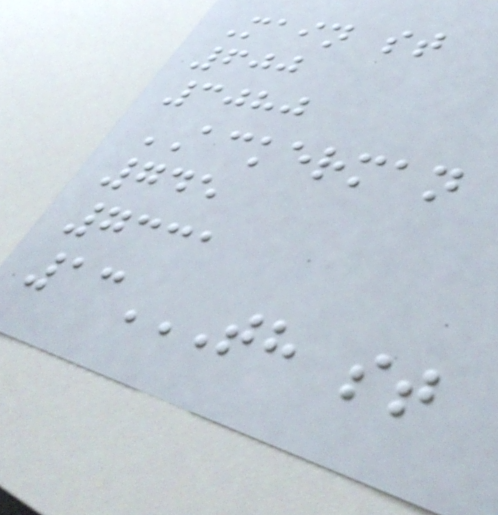Main st
600
3080
ACKERMAN
745
7331
13TH ST
